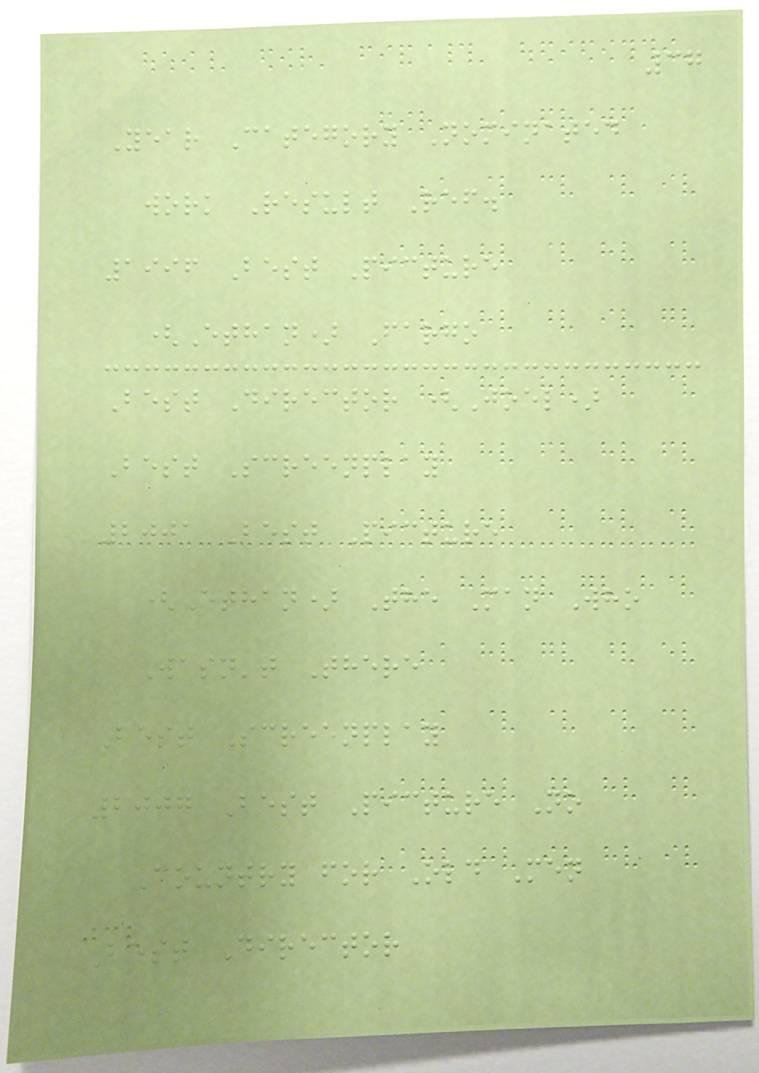37
Year Category Nominated
work Result Ref.
1996 Best Picture
(Ethan) Fargo
Best Director (Joel)
Best Screenplay
2001 Best Picture
(Ethan) The Man Who
Wasn't There
Best Screenplay
2007 Best Picture No
Country for Old Men
Best Director
